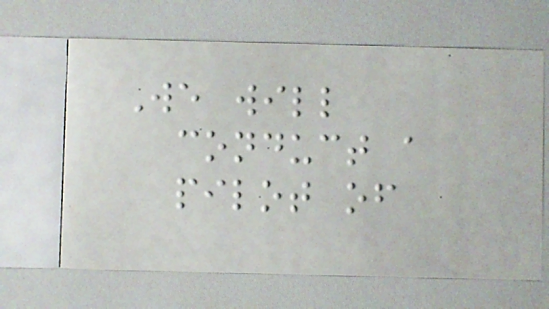We will
conduct a
pilot of
